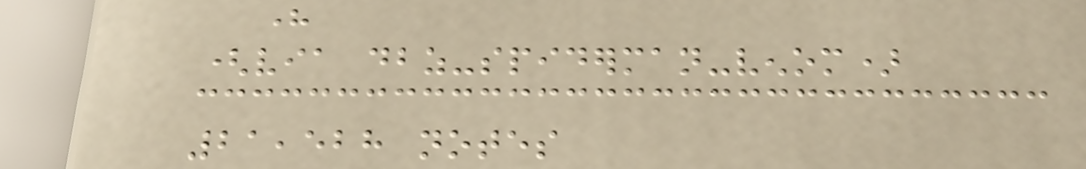here
(via dbz-spiderman-venom)
21,528 notes
